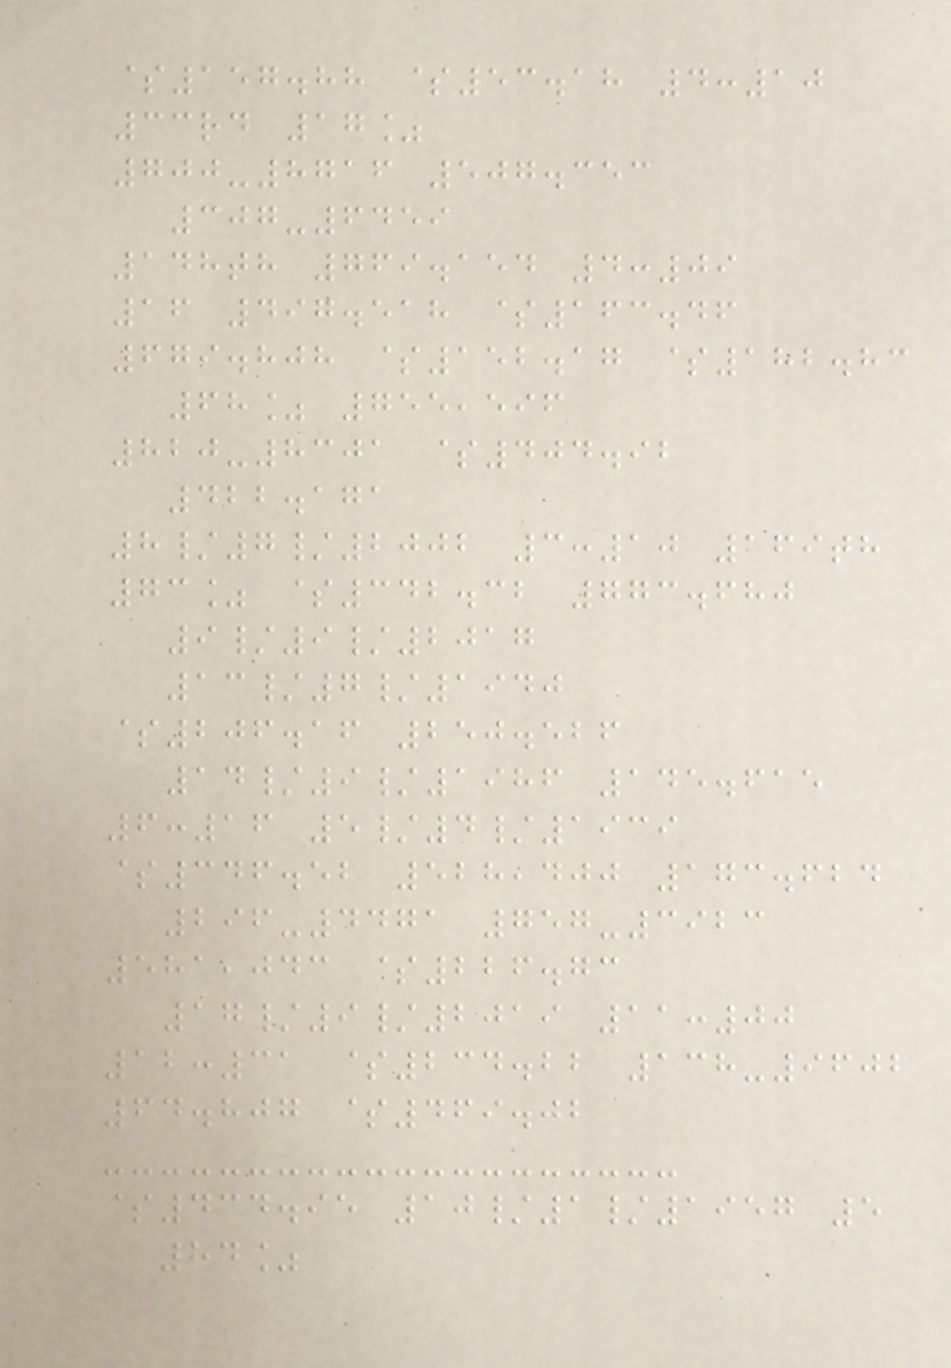$157.88 $53.18 4:10
33rd 17%
700-8716 507.353
307-6459
148th 769.154 4:09
16 497.518 $163.46
679.808 $152.17 $182.83
68% 755,596
820-8301 $404.92
422.171
8/7/2002 3:10 169th
73% $342.32 773.680
9/9/2017
13/7/1940
$206.16 250.526
14/9/1986 145.615
6:16 5/4/1939
$346.52 528,400 173.624
296-4471 757-3923
581,043 $226.73
17/9/2019 11:00
12:31 $234.22 138-9602
64.807 $469.02
$434.95 10/1/1957 5
84%
